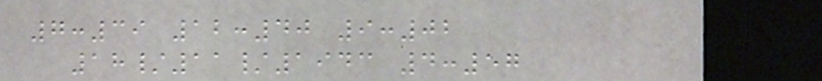7:39 12:40 9:02
18/11/1943 4:57
